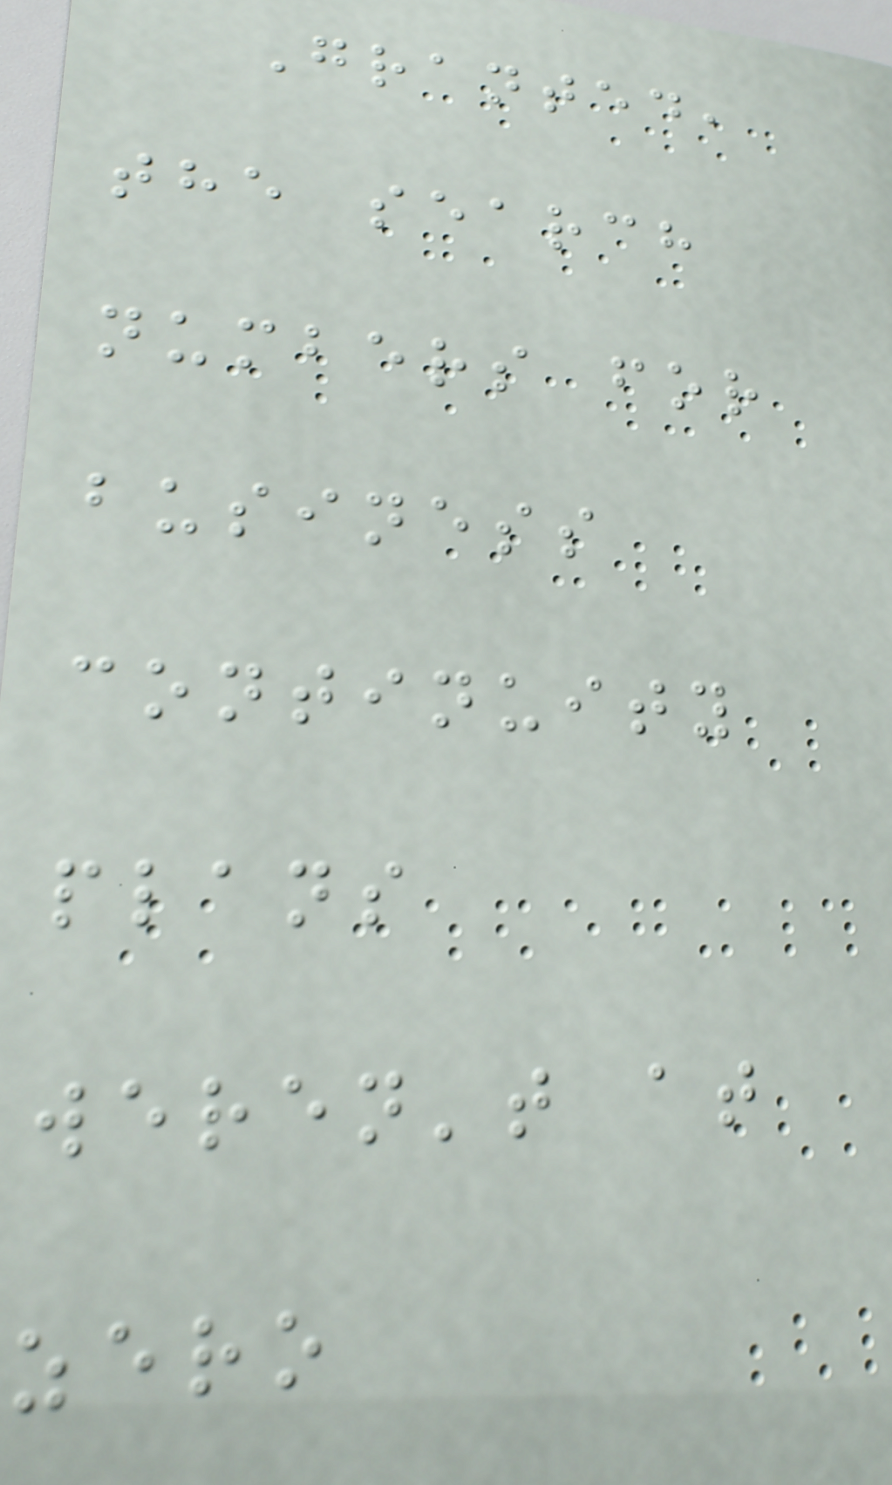Granted,
the search
numbers for
business
continuity
plans
weren't at
zero
